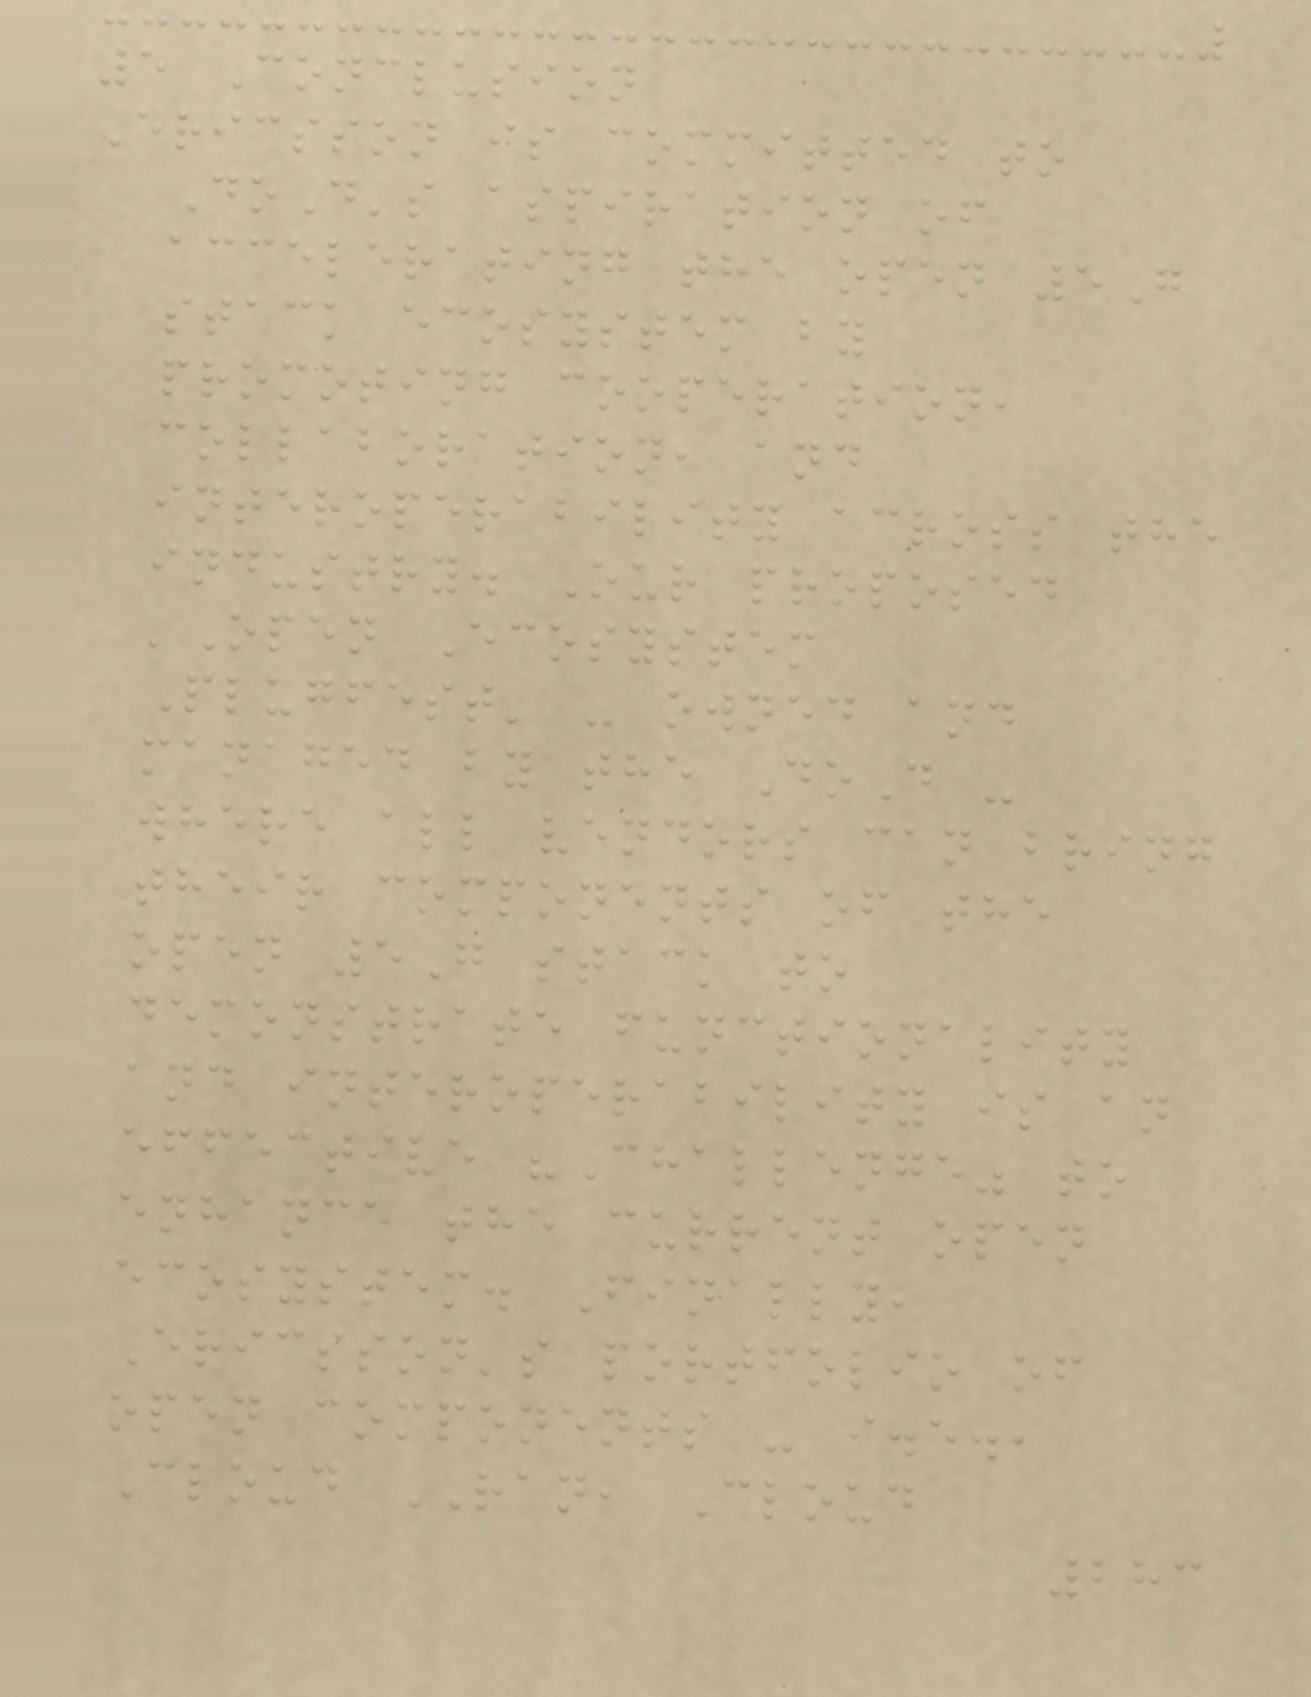5 Conclusion
Ericsson is committed to
DoD's aspiration of
accelerating the open 5G
stack ecosystem by
promoting cooperation,
collaboration, and
interoperability across the
industry. Our proposed
'Open Ecosystem
Plugfest' - owned and
managed by the DoD -
where all vendors can bring
their components of the
open 5G stack to
demonstrate functionality
and interoperability is an
effective "Challenge" to
enhance the current open
ecosystem. Finally,
Ericsson's portfolio of
open components - i.e.,
Cloud RAN, Cloud
283
